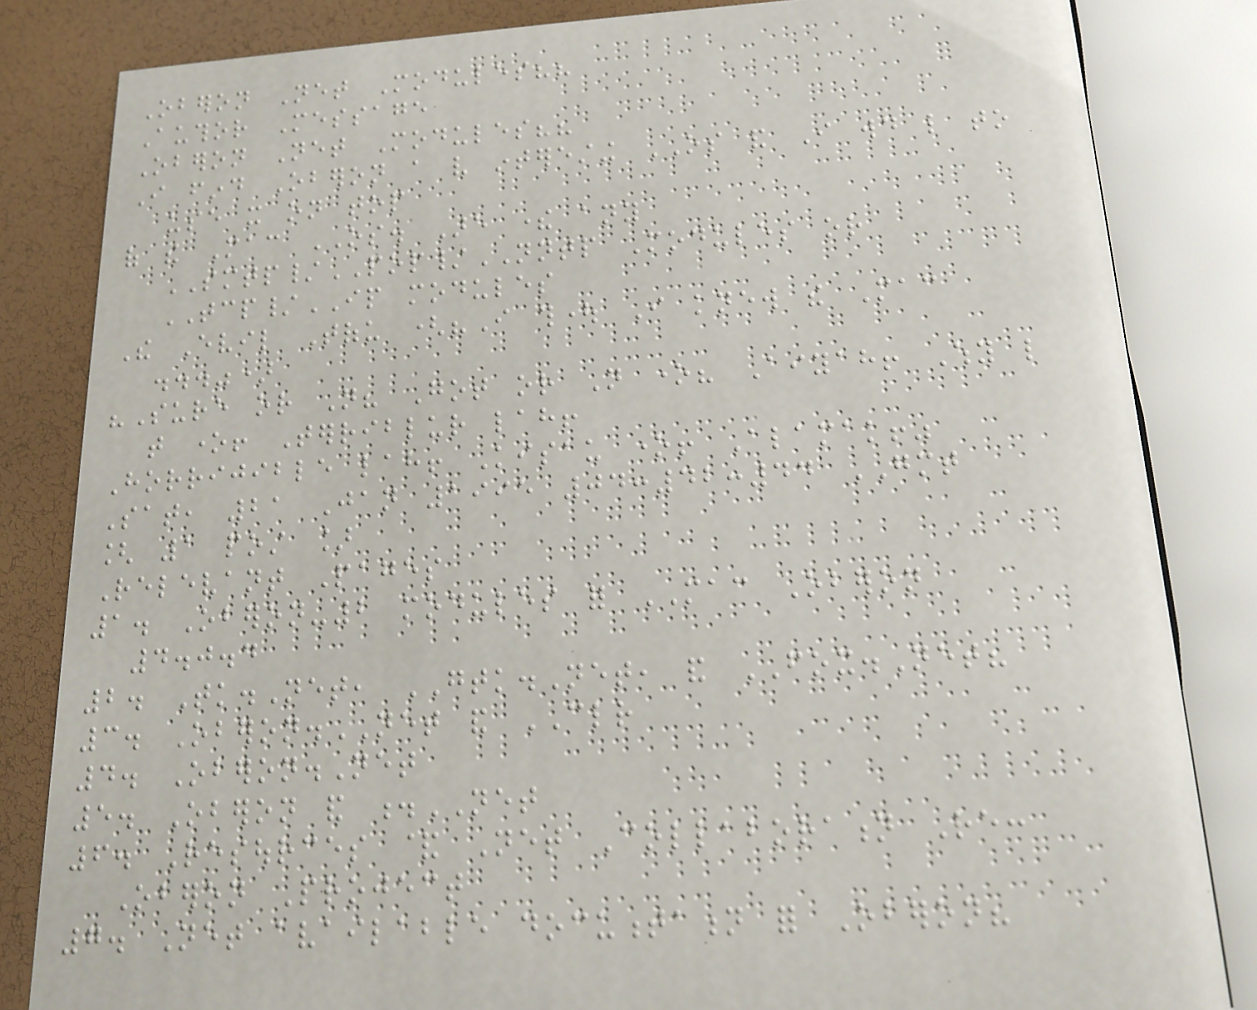Oberon Net Modules??
Author Message
Oberon Net Modules??
I find Oberon a very interesting OS and I would like to
use it on top
of the Mac OS. Are there any
SMTP/POP/NNTP Modules or
TCP/IP modules
The Evil Tofu ("I thought I knew the Mac
...")
"Sure or Not? Got or Not one? Aiyah! Why like
that one! Terriblur lah!
Horrijible lah! Kisau one! Alamak!"
Sat, 21 Jan 1995 04:42:44 GMT
[ 1 post ]
Relevant Pages
1. Oberon-2 modules for MAC Oberon
4.0.4
2. Tk.Net, GTK.Net, and FOX.Net?
3. Oberon.NET and CLR
4. Oberon.Net
5. Oberon and .NET
6. Resources & Net Collaboration Re:
Oberon Project
7. Net available documentation for Oberon?
